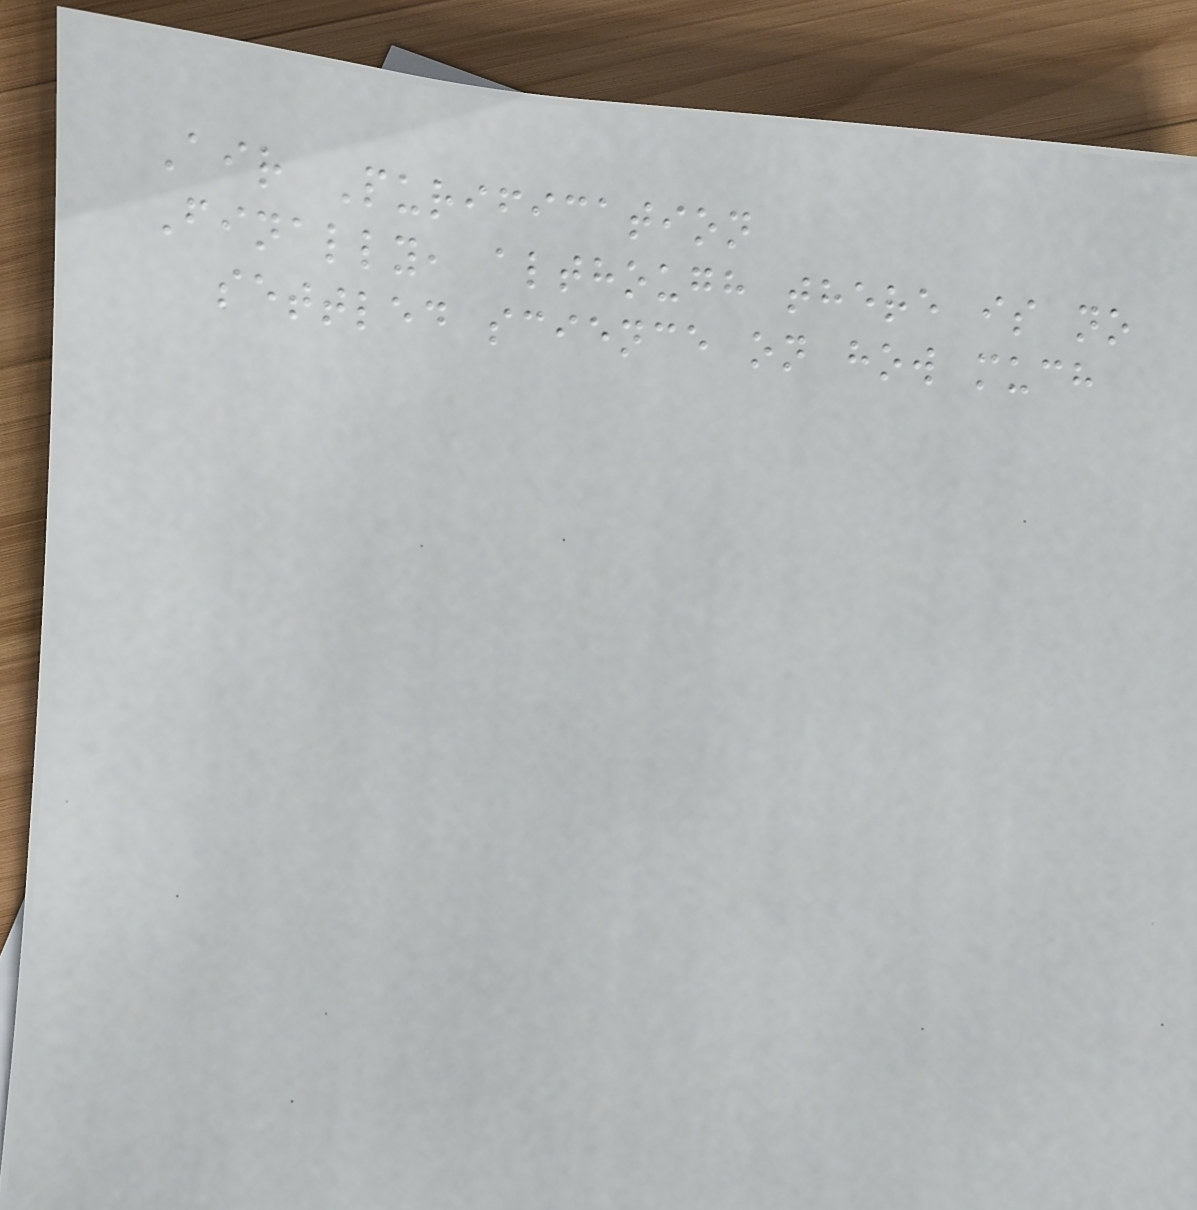Air Purification
Finally, although there is no
settled science on how much
